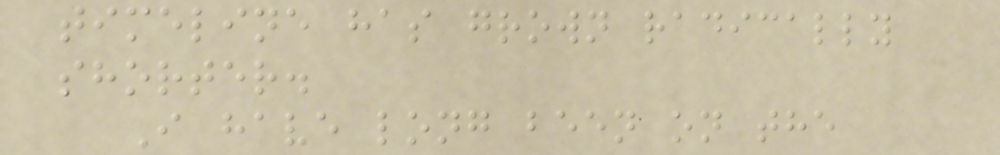timeline has grown radically
shorter.
I have long been on the
